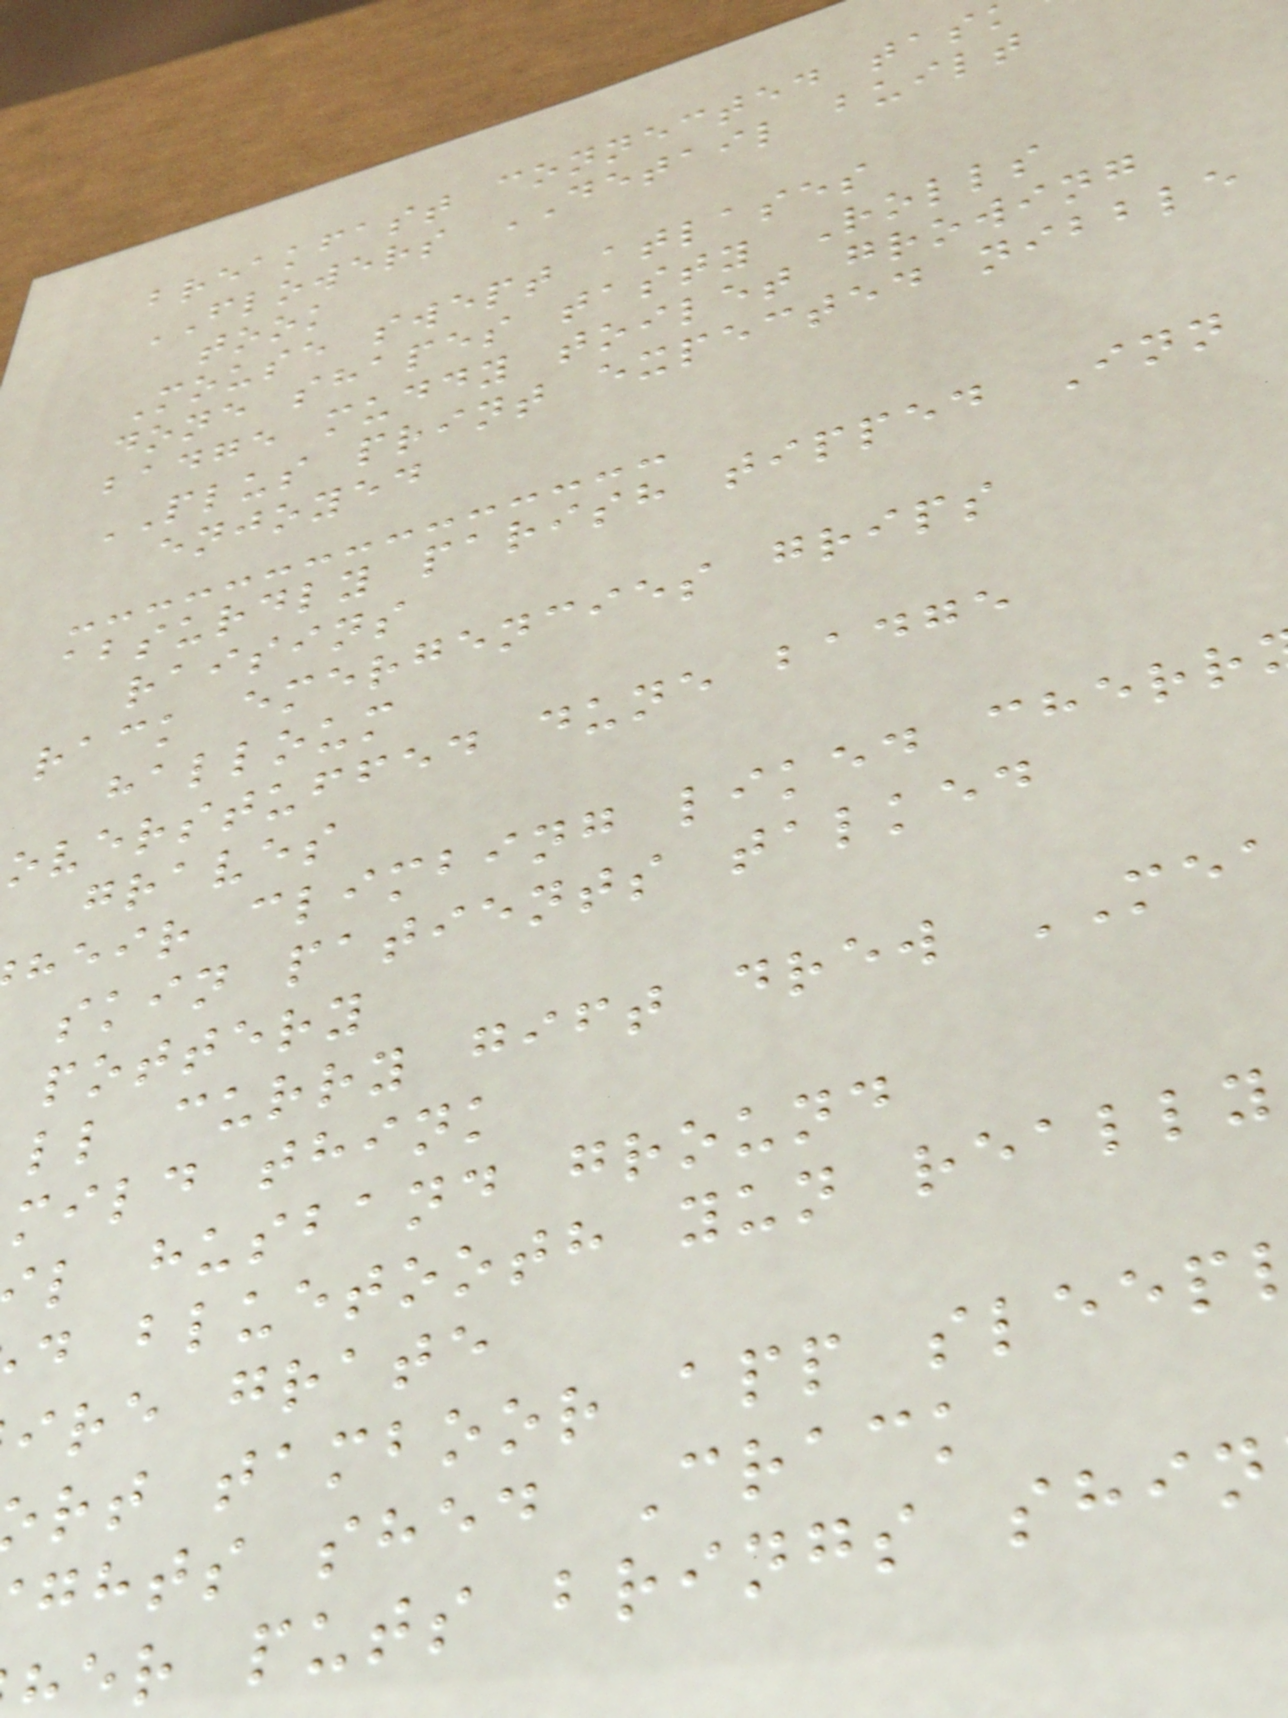breakfast connected tas
FLOWERS DETAIL built
took
Mouse swept atlases
done shapes tasty Rolls
badge muddy toilet growing
PLUS print expected nibble
enjoyed
absurdly parish tipped Inn
raisins
rack emergencies grips
halloum
overstuffed dune badge
graves
heir climbing liked cherr
skin patients talked
pottery
ll curry gift drew ME
mild think
l husband ground
d bluetooth yun really
ire grate
rt tamboor app sleep
ghts shed Crack
er puts brings shin
